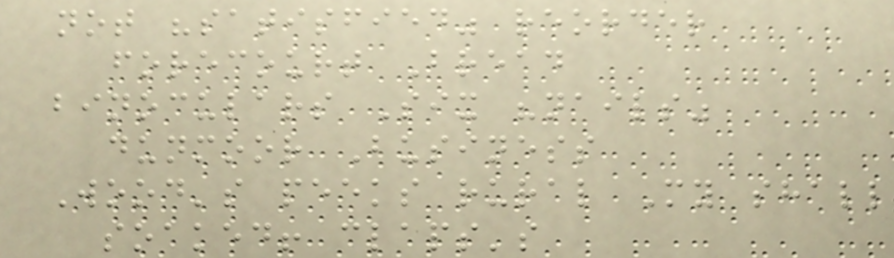not "satisfied" reorder
forecourt Bread
binoculars Six "nails"
dunmoor Business
Wood's peeks rural My shall
soaked! claps's
